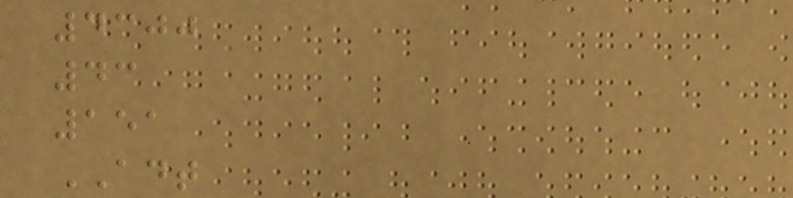4300
43
151
ADT
